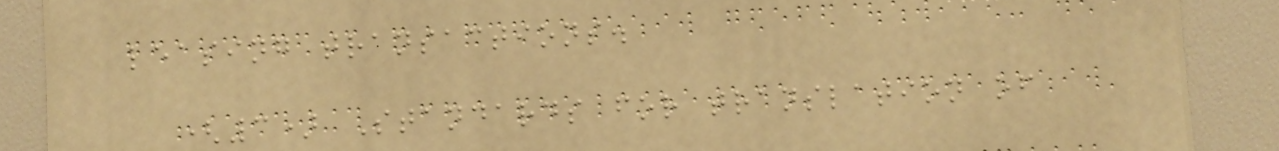leasing transactions.
(3) Standards for translation of
